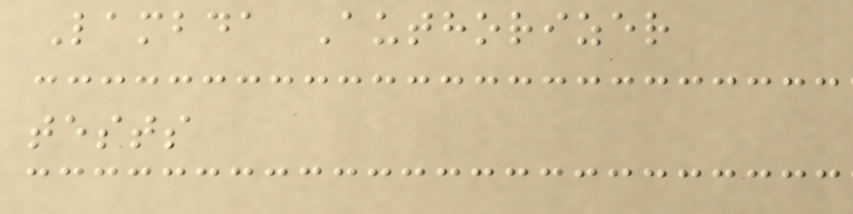Lambda Authorizer
tests
